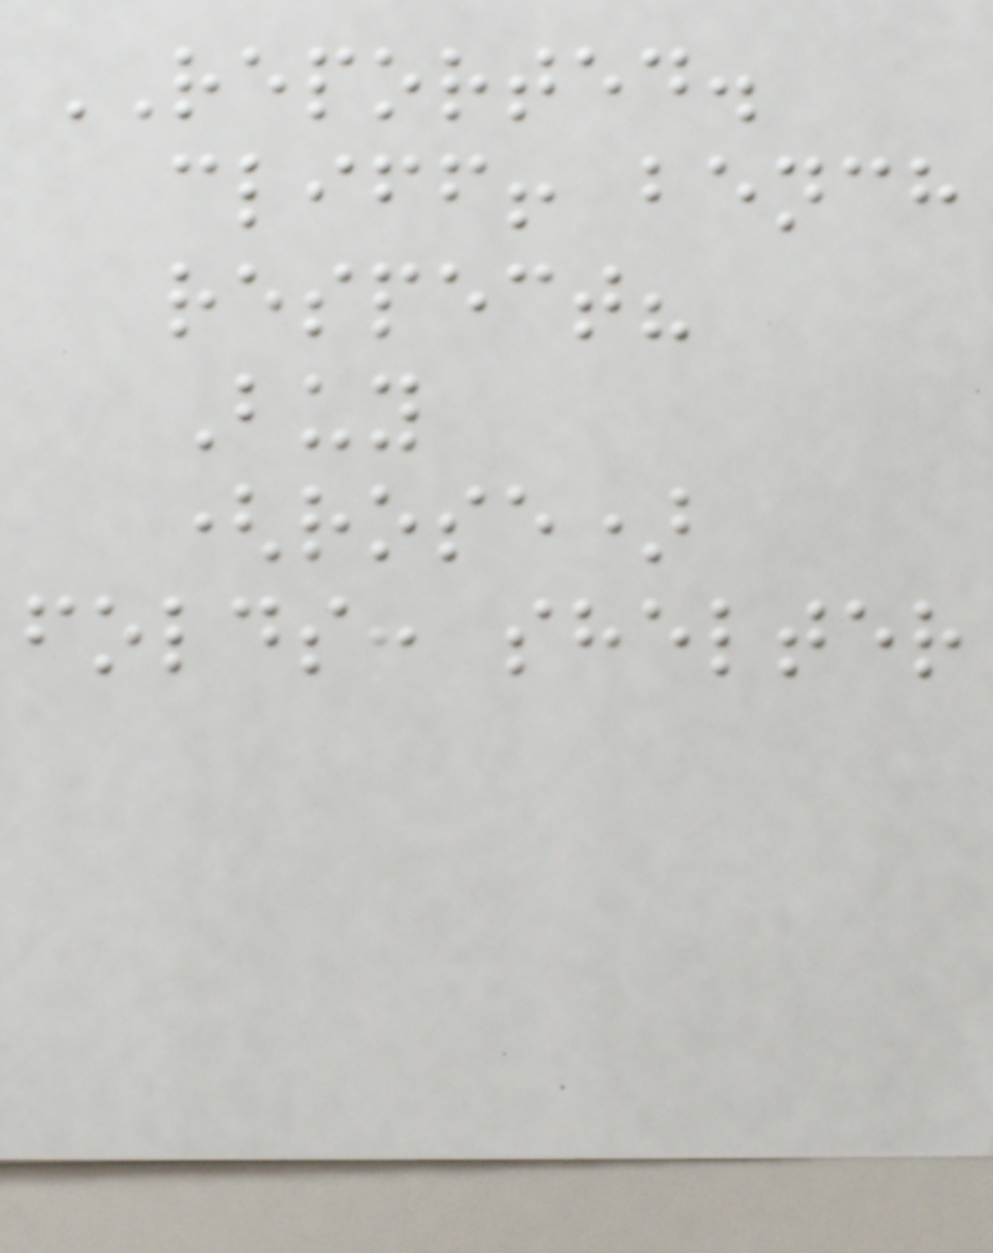REPORTED.
cliff! bench
respect?
Buy
(rose)
folds: shelter
